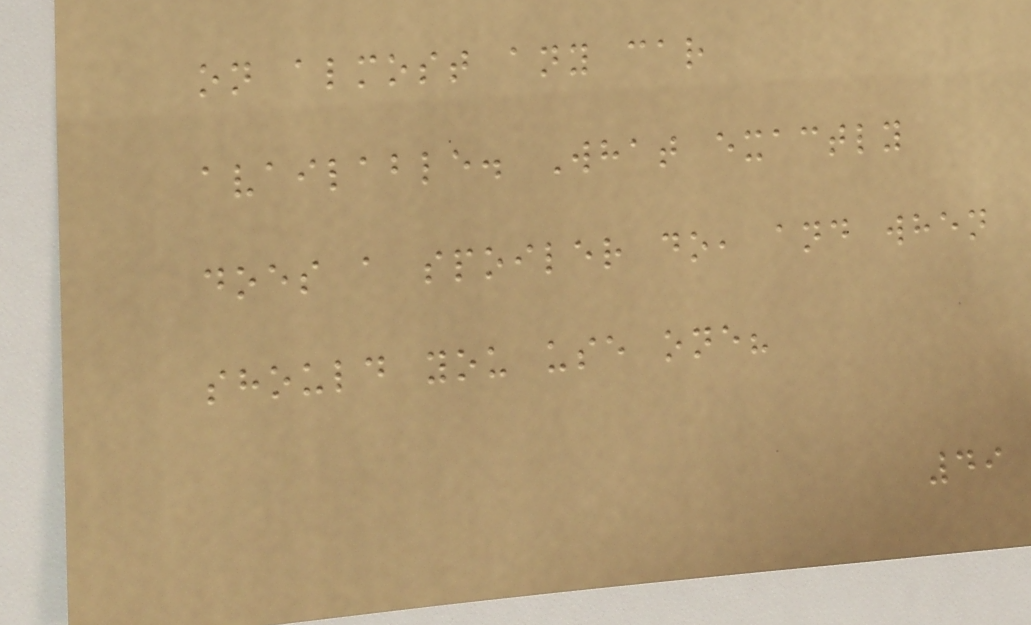on almost any car
available. What exactly
does a spoiler do, and when
should you use one?
49
